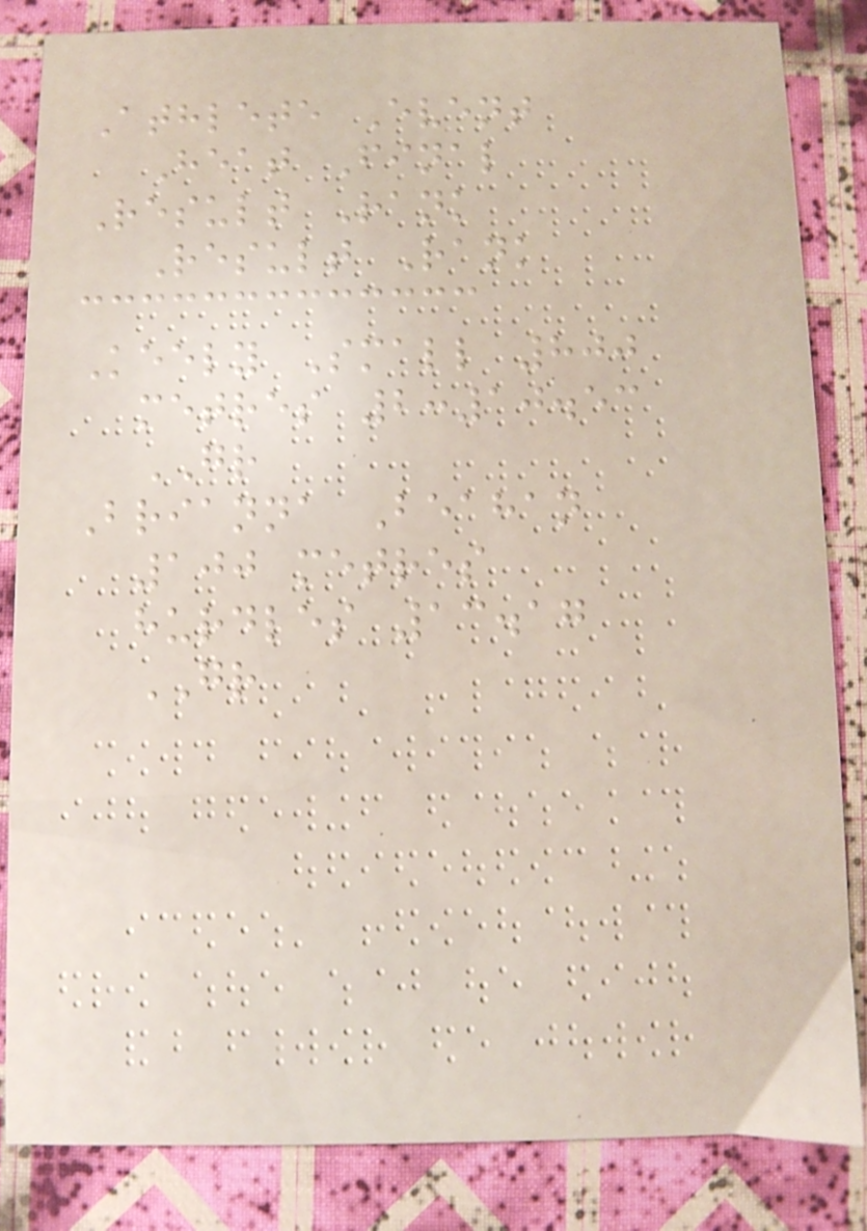Athlete Event
Heat Final
Result Rank
Result Rank
Keely Small 800
metres 2:10.53
GR
Brianna Beahan
100 metres
hurdles 13.17
GR
